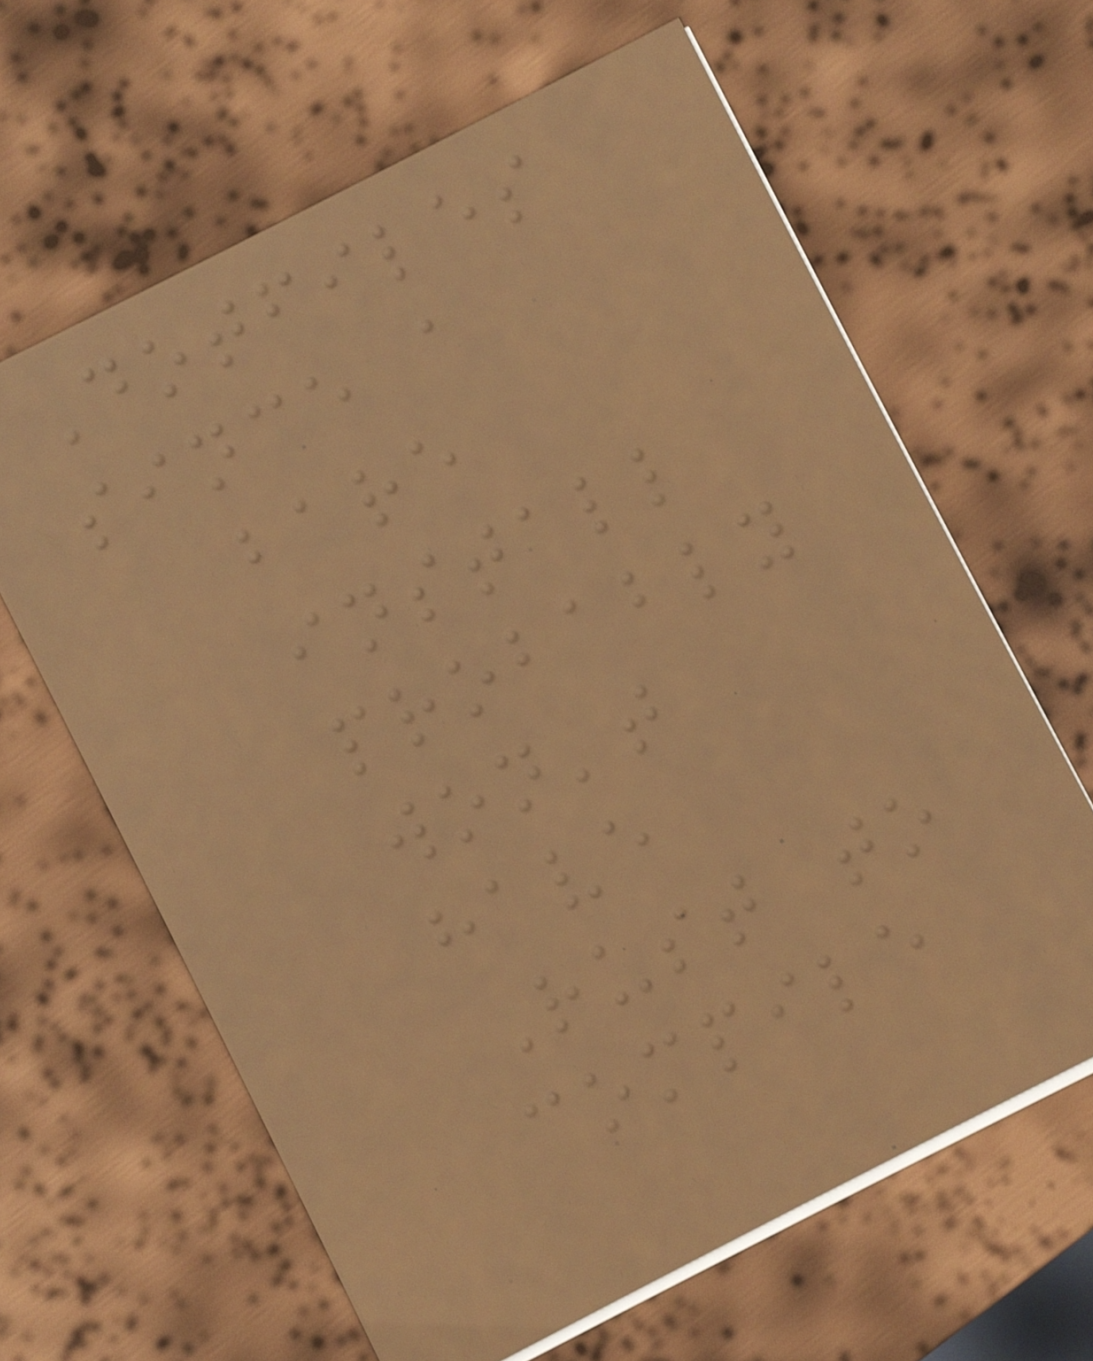Dotfiles
since a
bare
install
probably
won't
have
Rust to
compile
